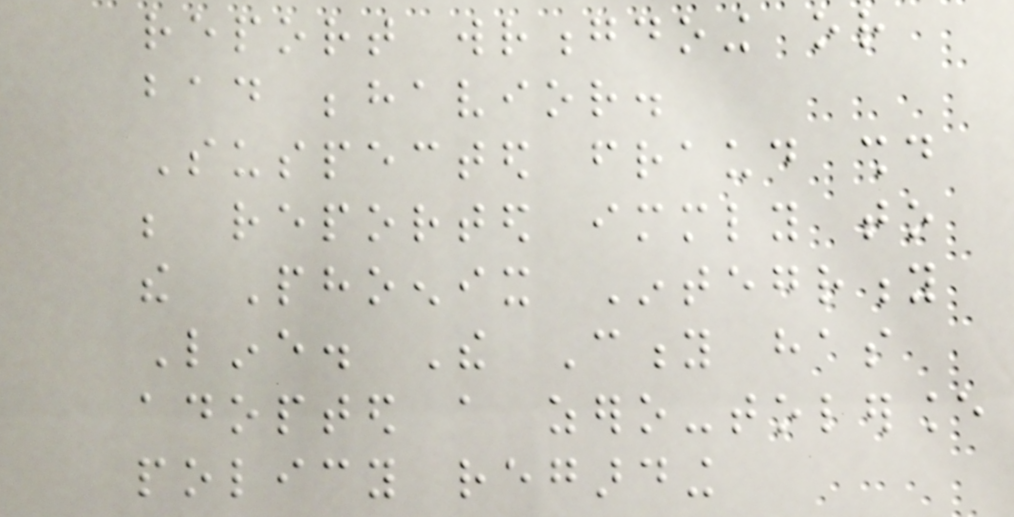report wrongdoing or
bad behavior.
Suspected fraud should
be reported immediately to
the Phoenix Integrity
Line. The City has
adopted a zero-tolerance
policy regarding
